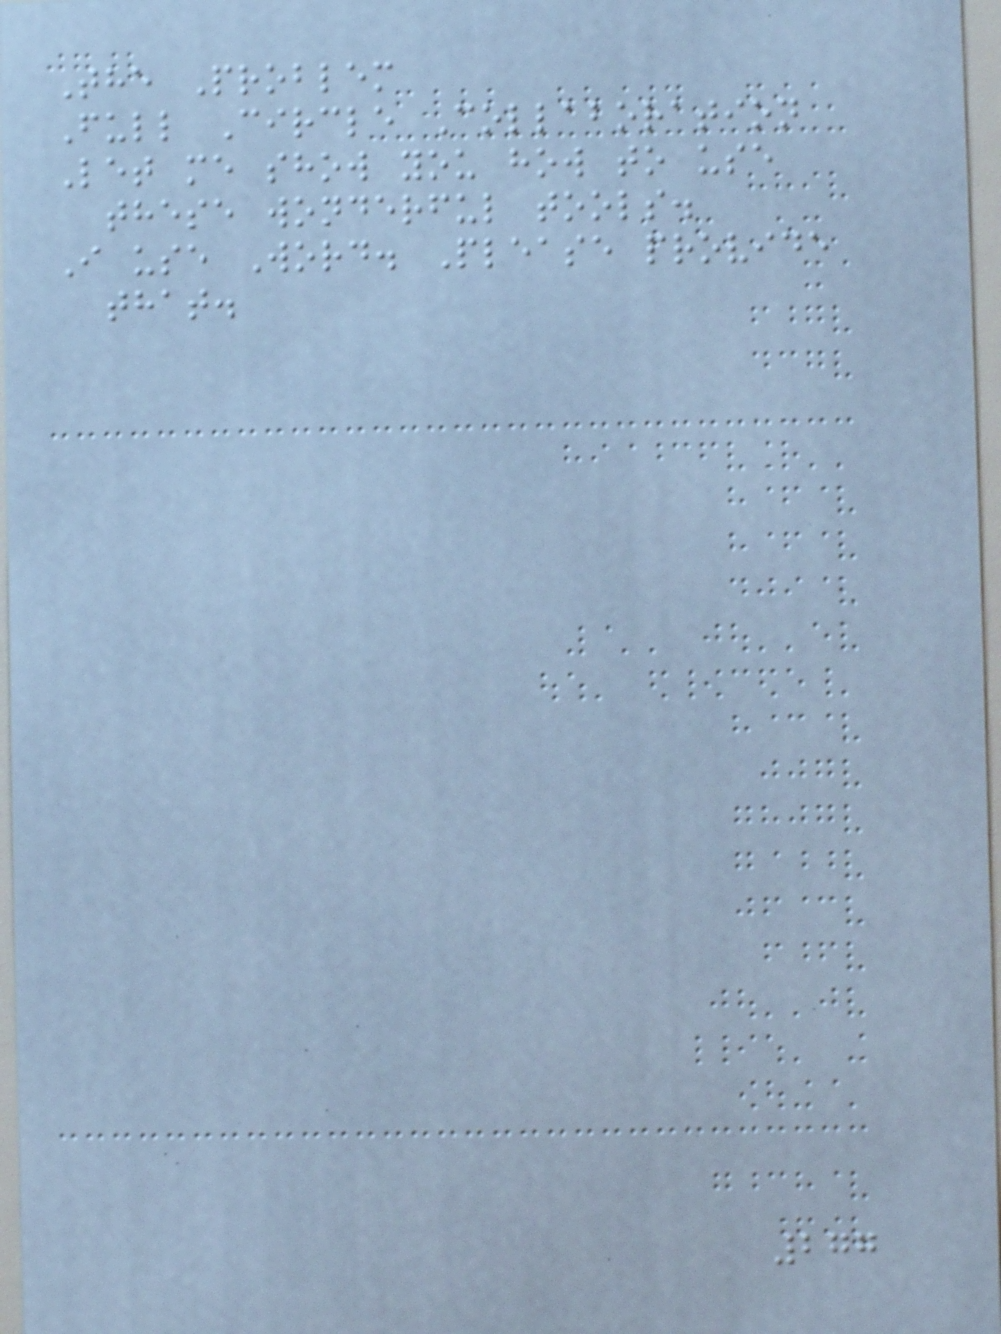The Problem
Full Circle Collaboration
Let me show you how to use
these wonderful tools.
I use Word. Please provide
that.
277
